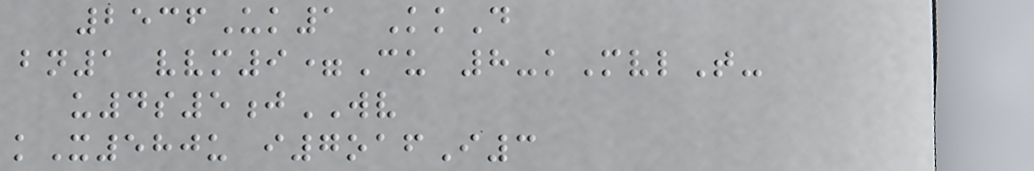2536Uk1 KkD
bn1 vvm9=Cu 8-kMvlT-
u4s5jWV
kX580u i7oafI3
